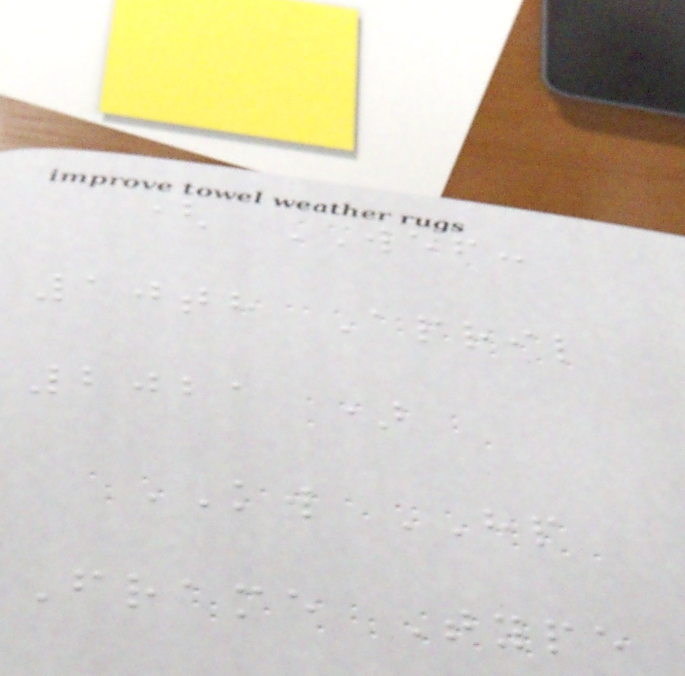( WEF:
10th April
2021 )
KW HP
Frame Type
